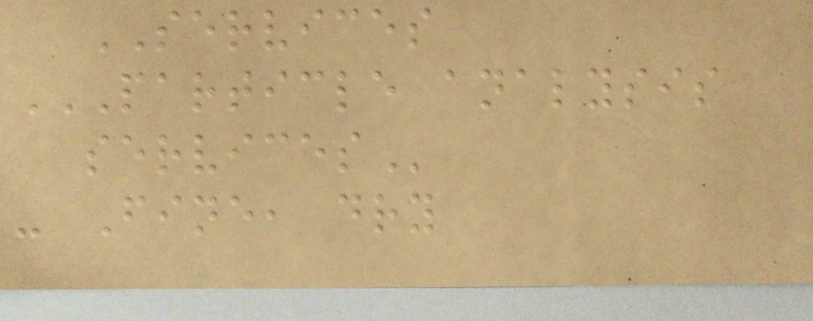SERVICES
PARTICLE ANALYSIS
SERVICES
- Fine, dry
